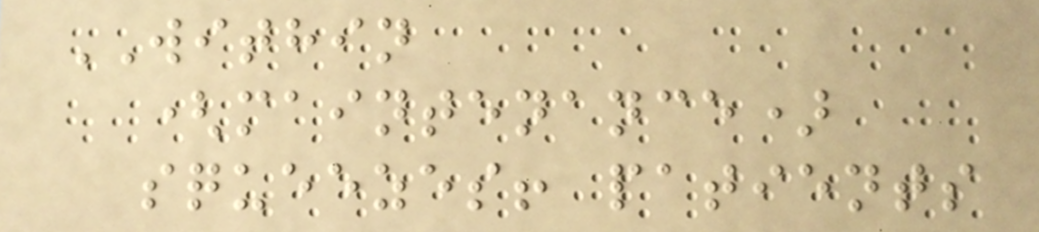WITHIN
(maintenance)
squeezes! patients
